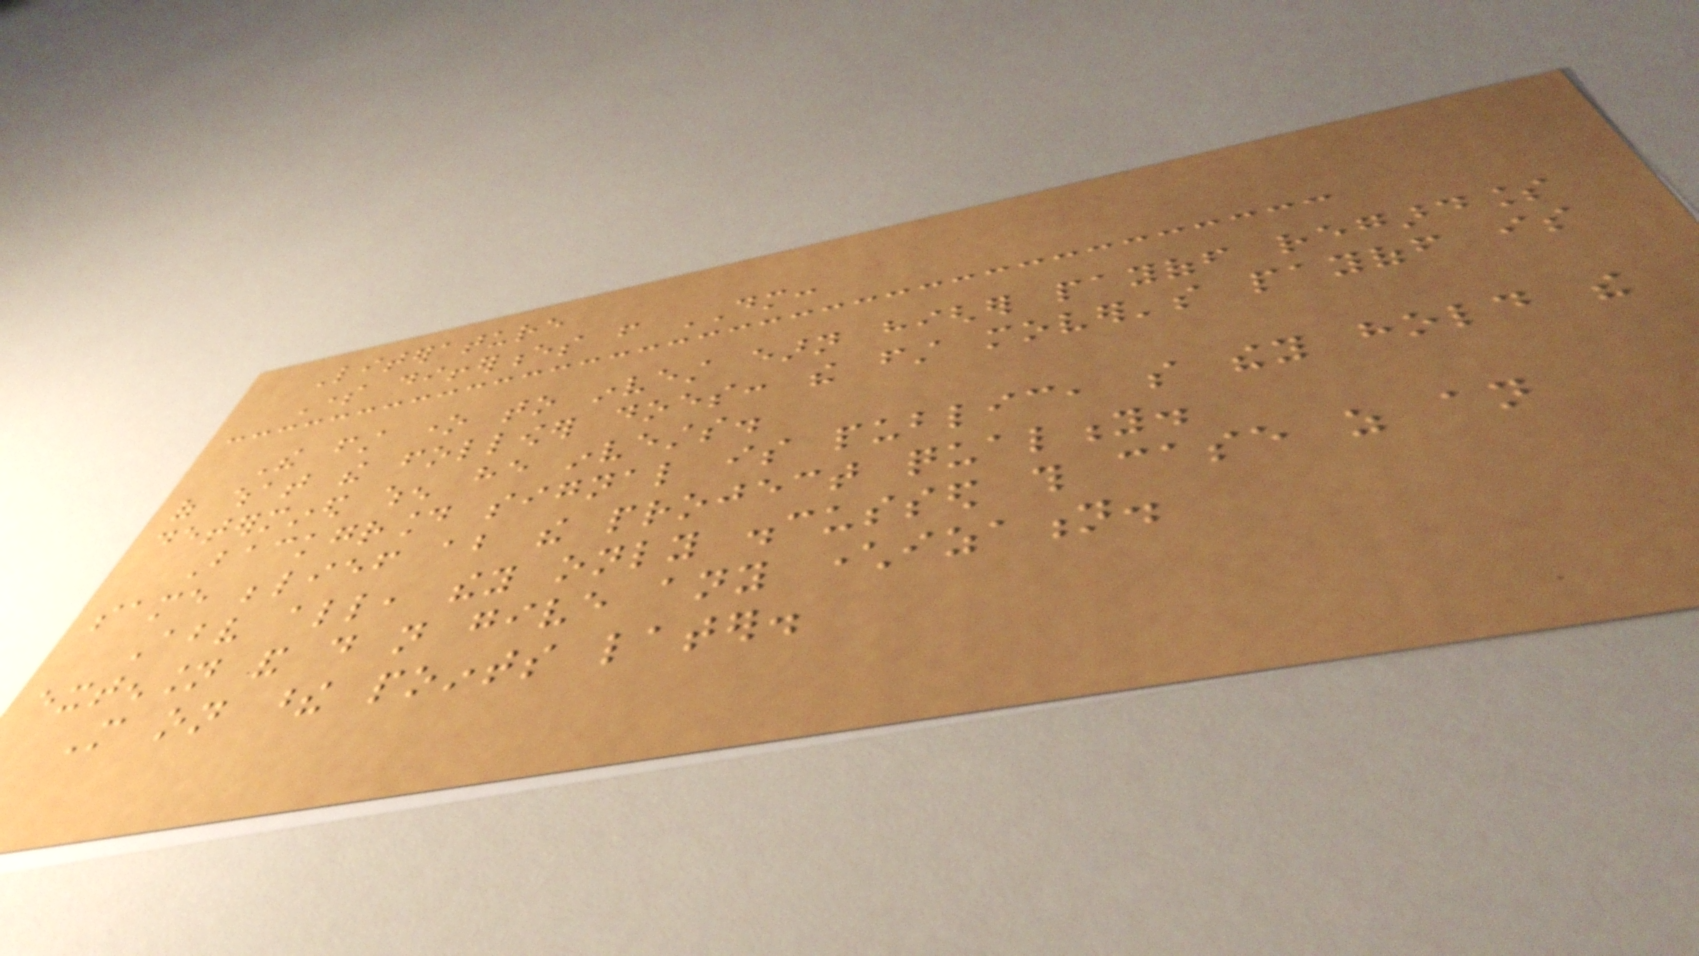Literature
Some differences from DM:
The first one to invest earn higher payoff regardless
of what the follower does: the first mover's payoff is
determined when he invests.
Background signal is public, so they hold the
same belief about the project quality.
Above all, they only discussed this case as an
extension and do not give any characterization.
More on these points later.
